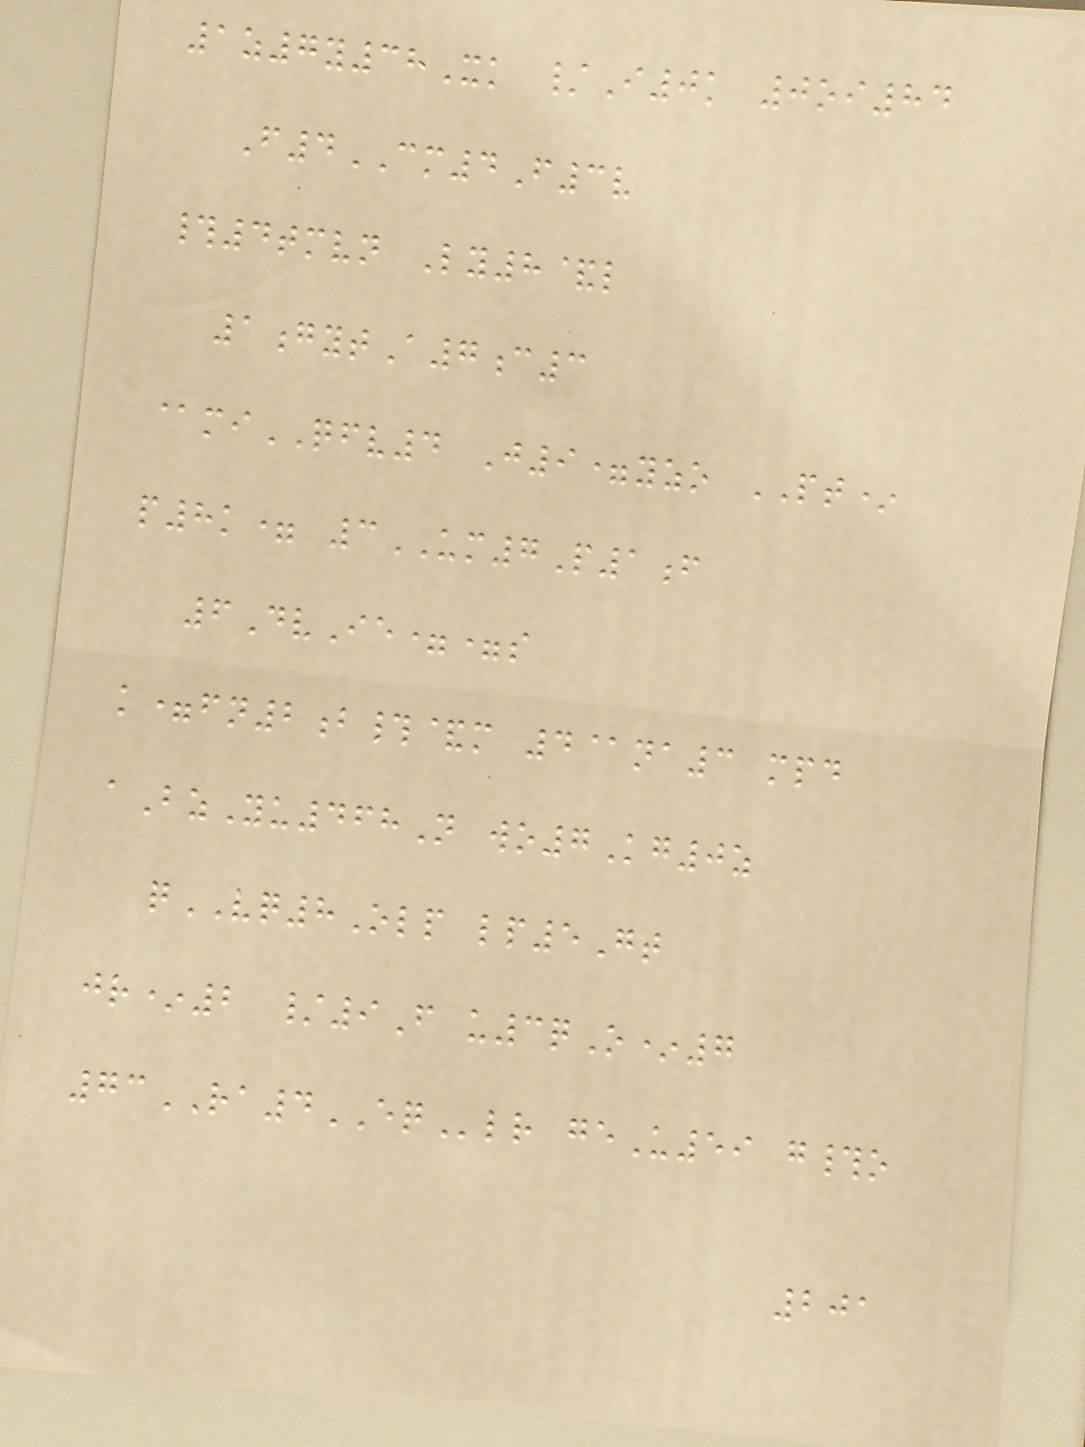1z7y38Xk /I0k 0oi84
F4CM4F3v
#4tmvn Ly8&l
1gytA7c3
@miQFV4 J9=yzo PT*
p8k= 3UM7P1f
6DvIe==s
k=fn2b#&m 4@na3 mpd
aBzYu468N wo7Kg0z
qVQ8Olp lp5Gt
jr*2 /9F u3qO*7
73RA4EQlr geU59 g#o
201
